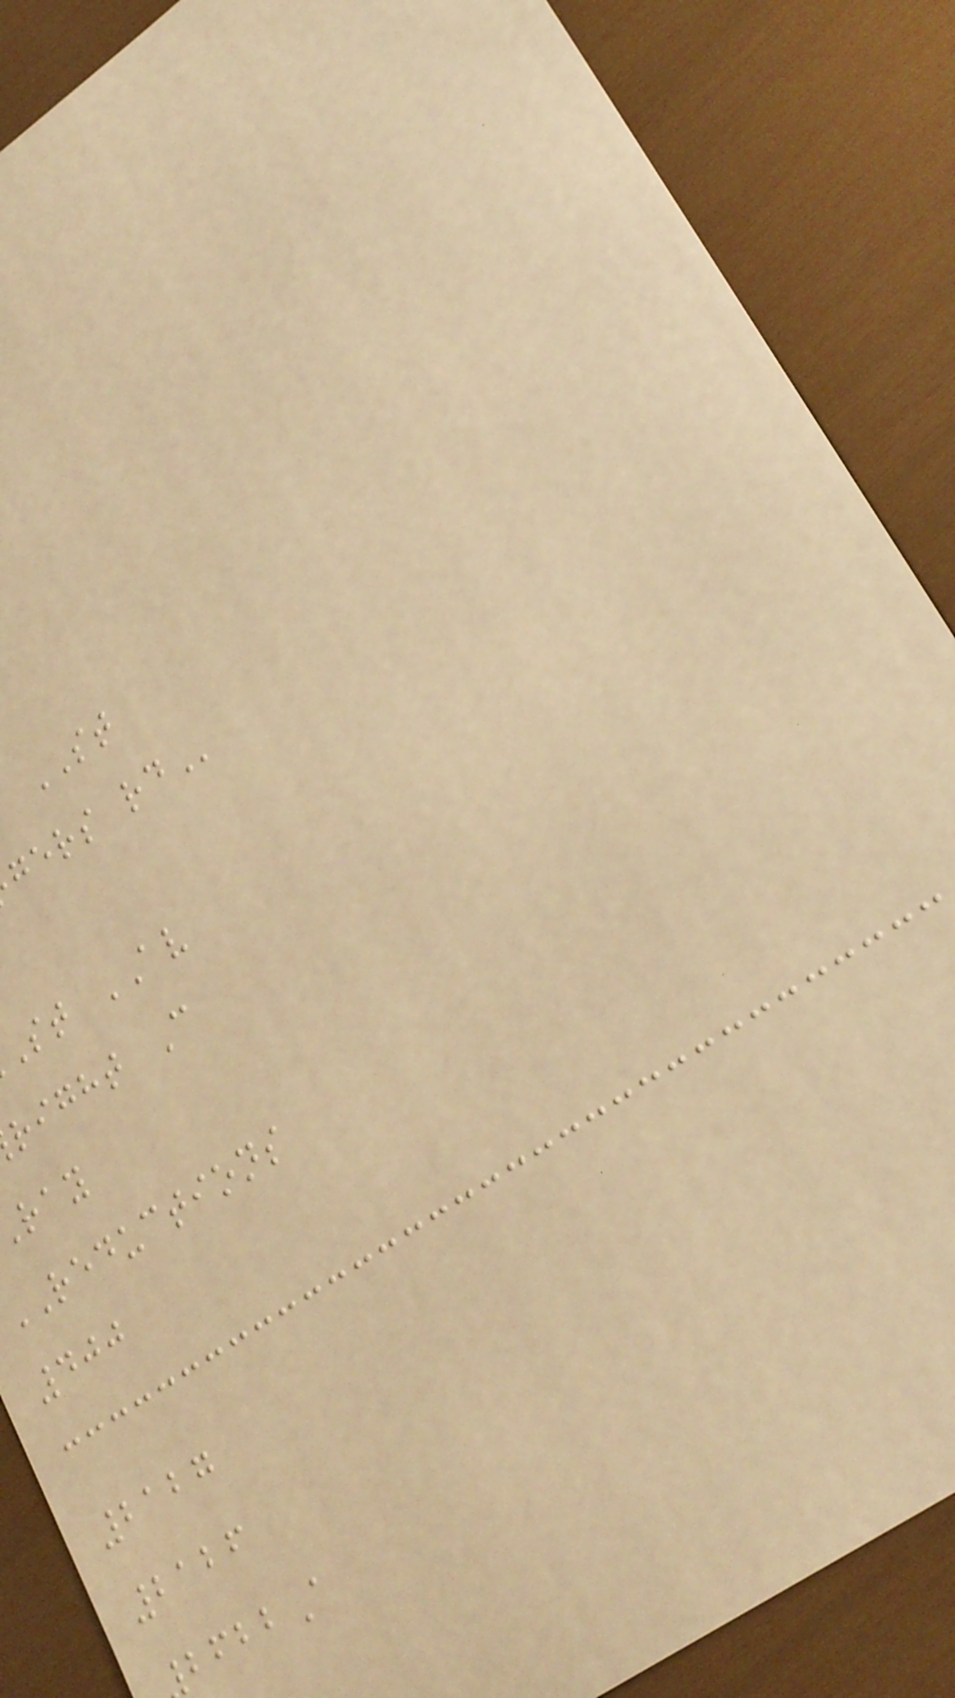ST
gers
st AV
right C
REDUCTIONS
400
2127
2126
